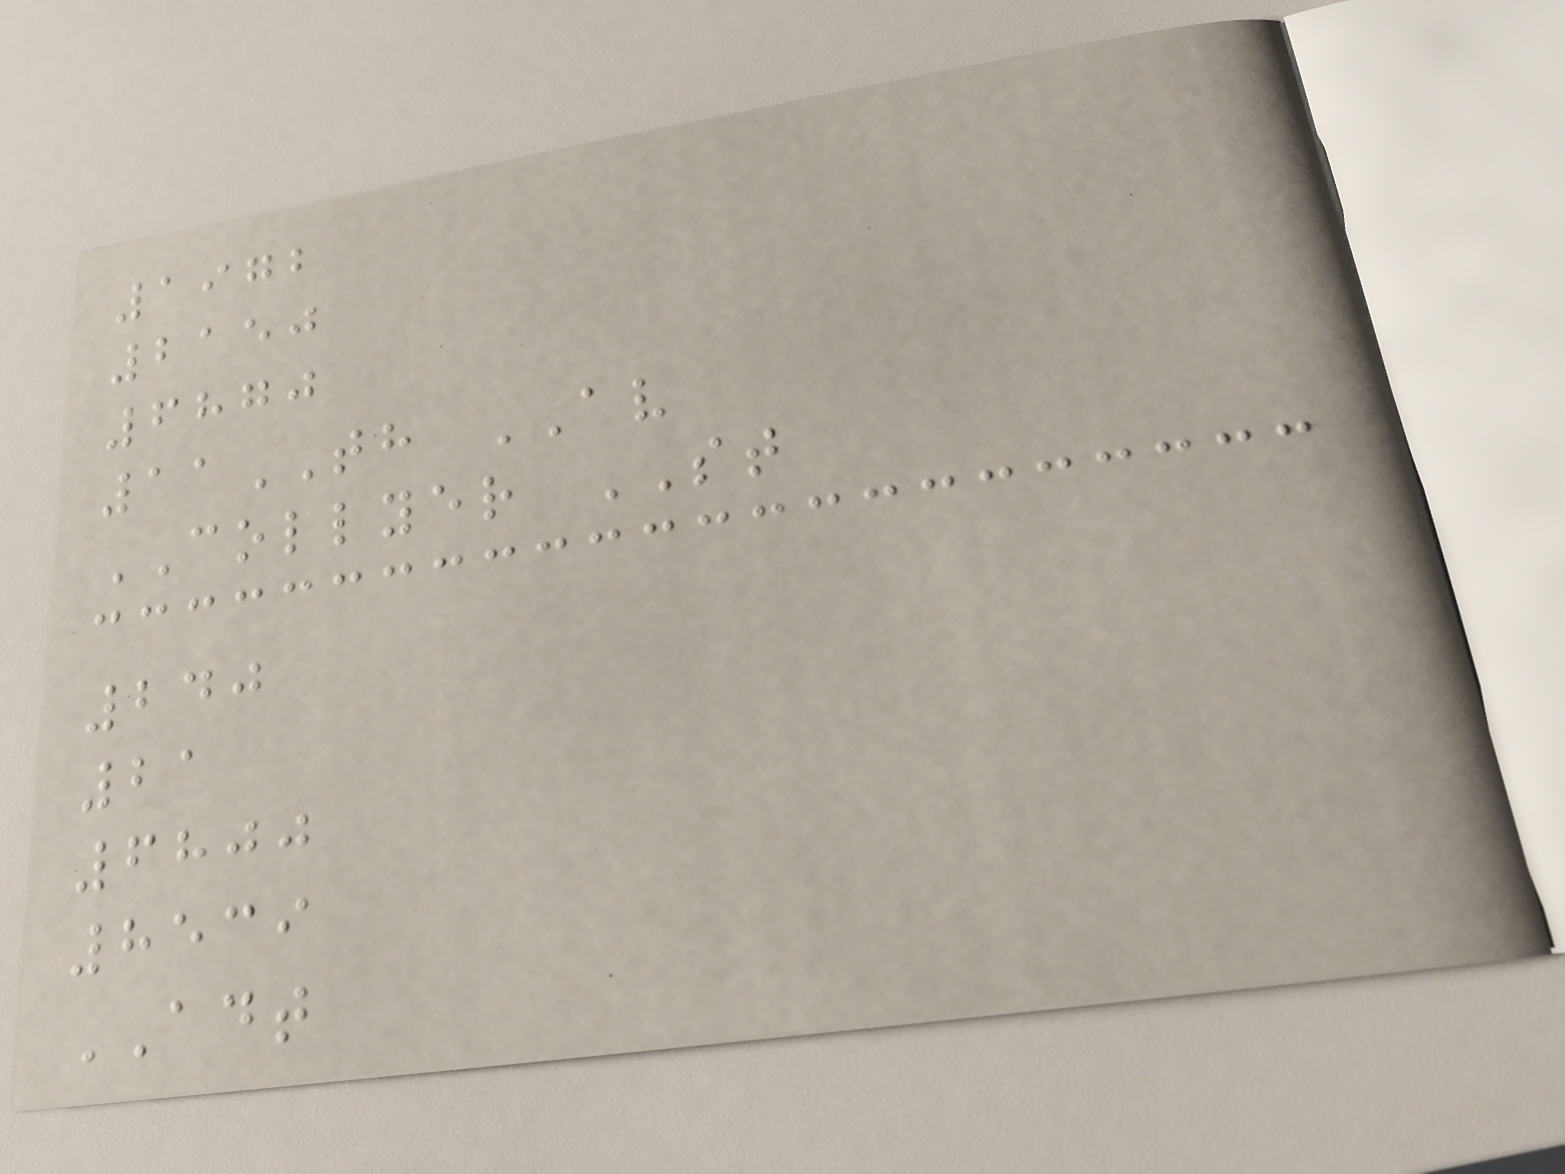1972
2150
6870
11TH AV
COLLYER ST
240
21
6800
8539
ADT
